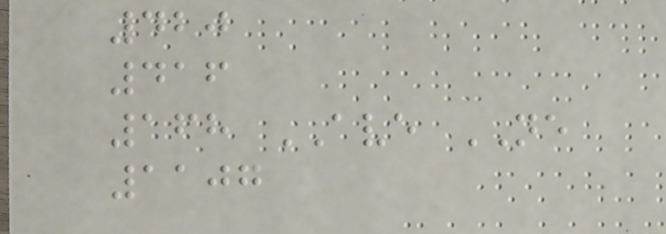420
416
168 AVE NE
1107
